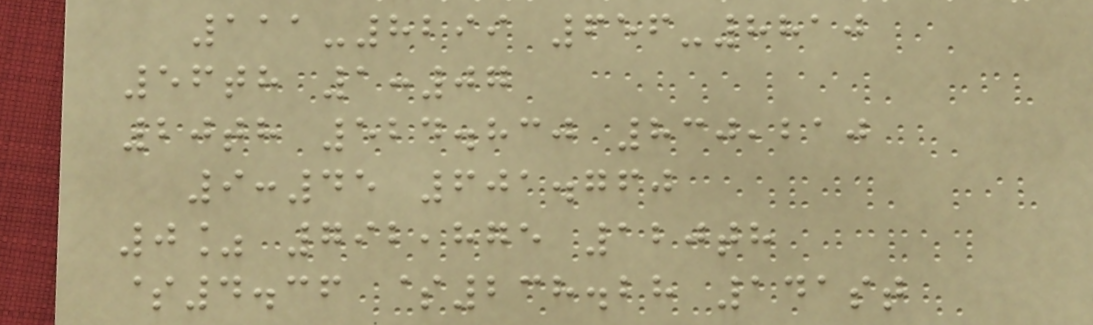111-8299 656-8810
56th 1:07
20th 524.830 830,210
9:45 601.760
0% 792,875 120th
$4.36 $238.28 141st
